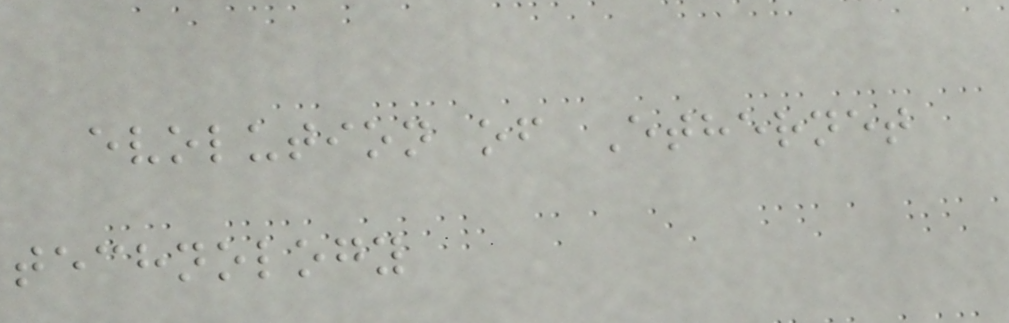evolution of Ethernet
technology
